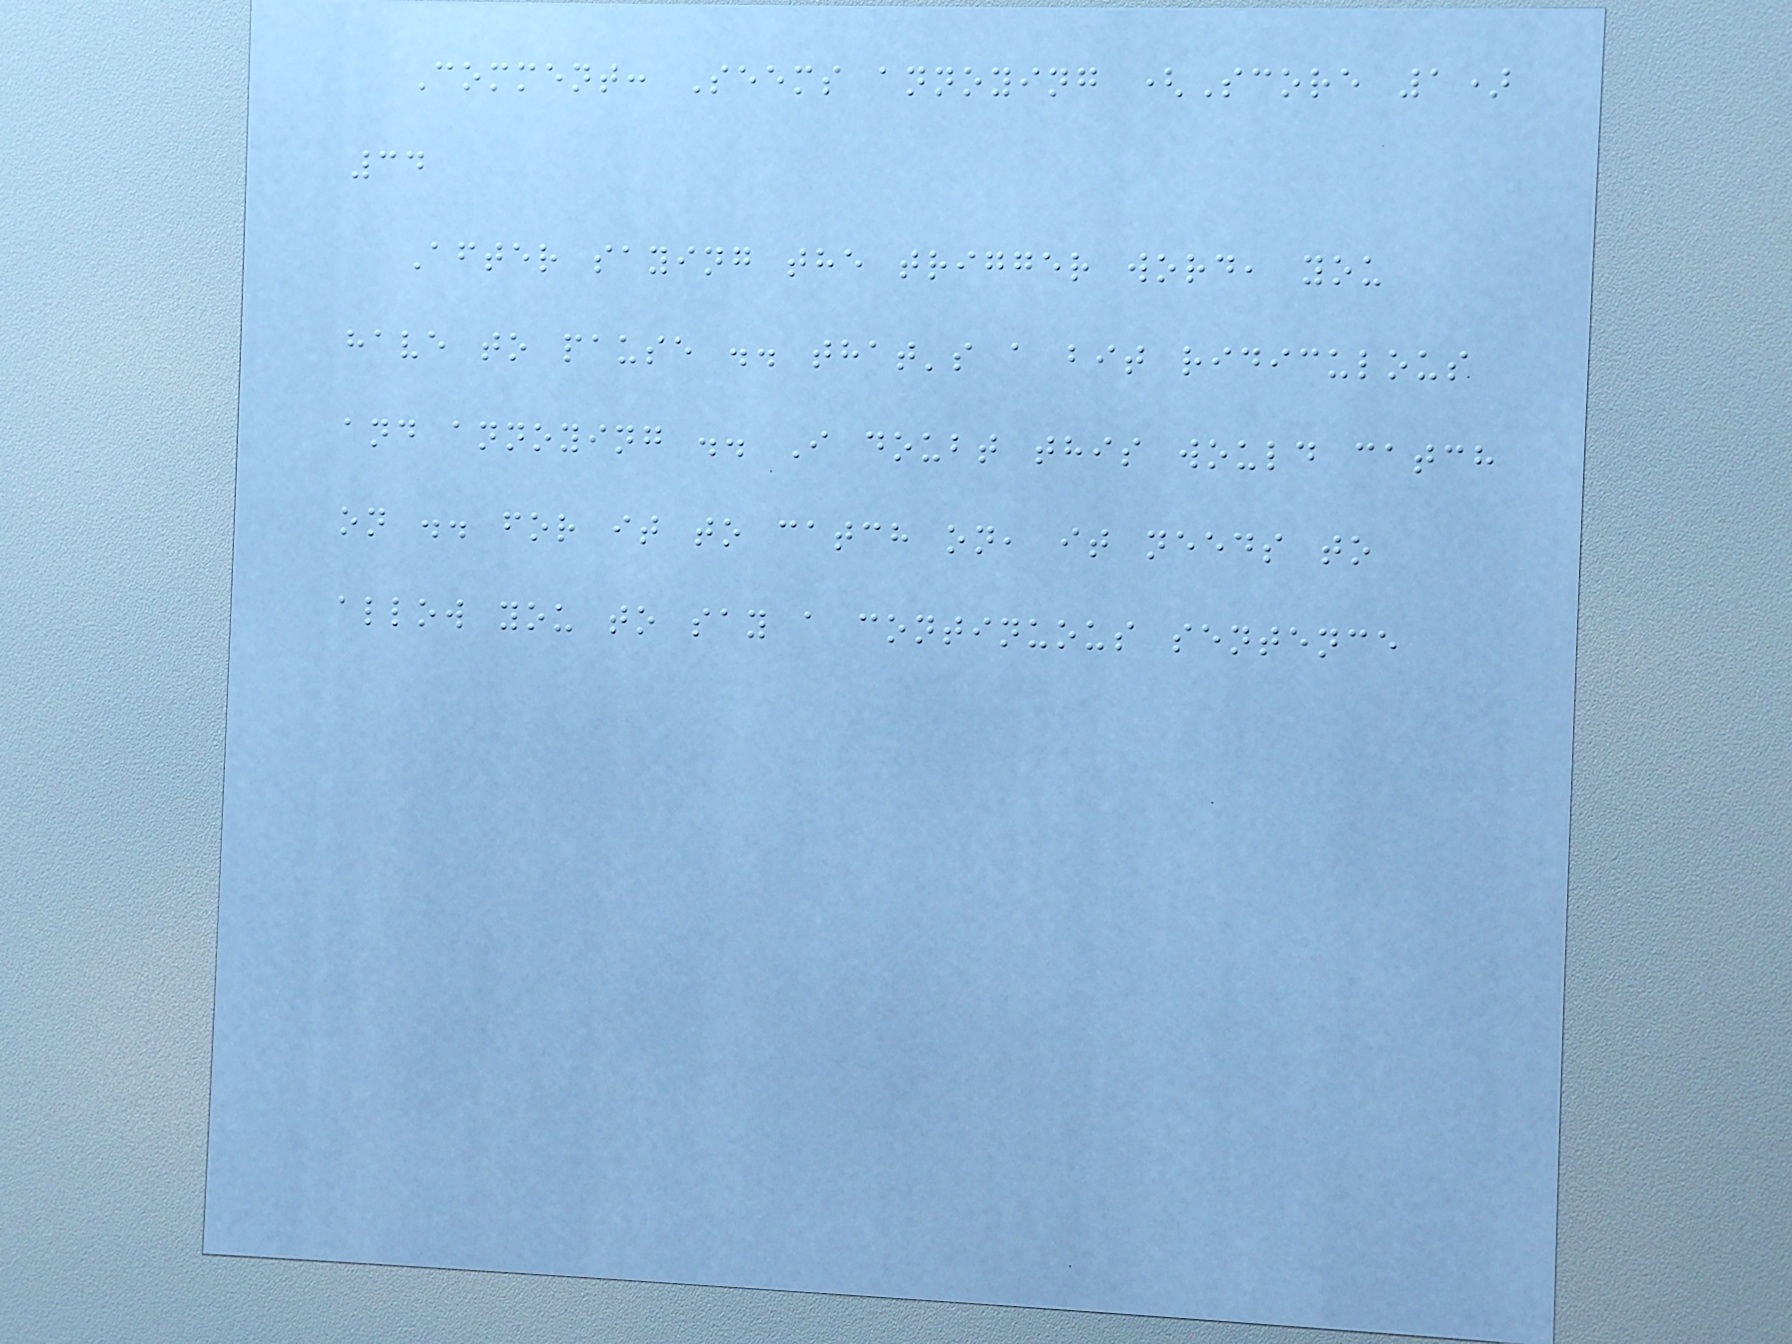Comment: Seems annoying (Score 1)
34
After saying the trigger word, you
have to pause .. that's a bit ridiculous
and annoying .. I doubt this would catch
on .. for it to catch on, it needs to
allow you to say a continuous sentence
